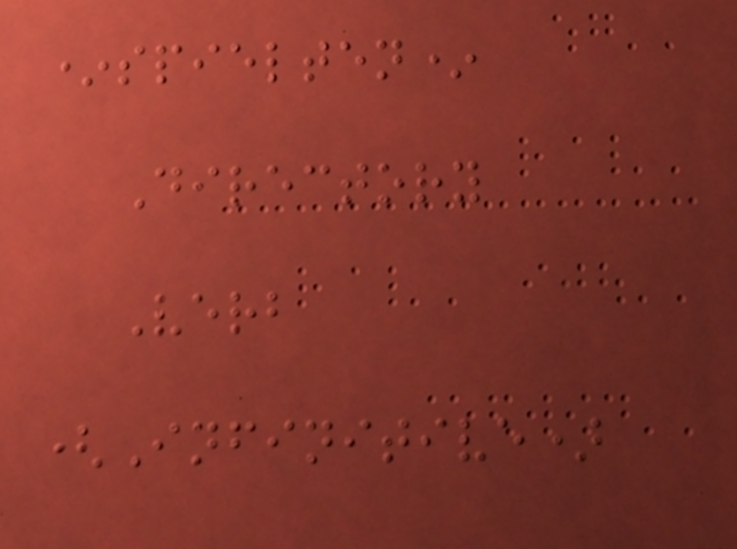*spielten*
Directory
Verb
(Infinitive)
